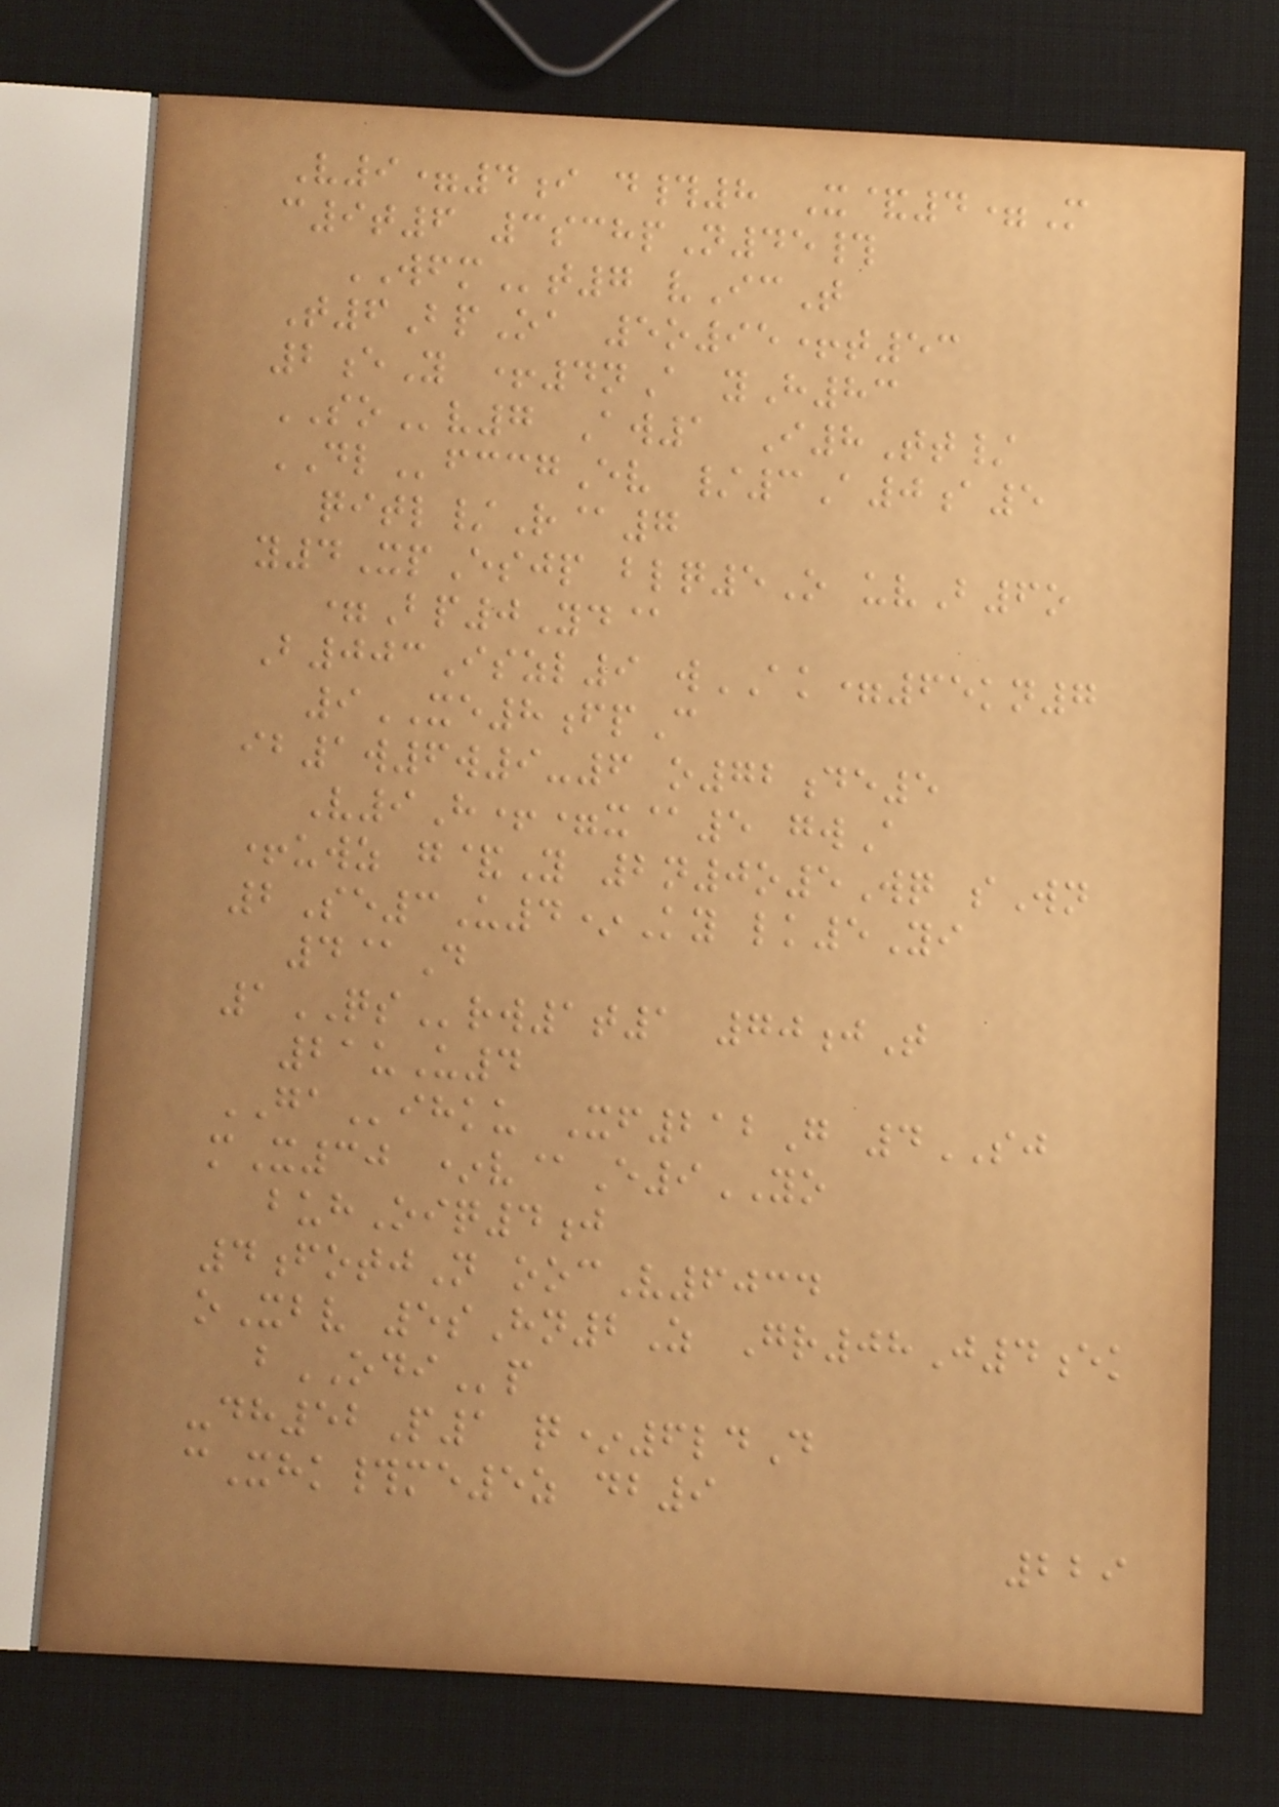V9=4i d#8 X&4=M
c9t6 3schpN45#
WFMt7 vIcT
T6BpOa 5o95+t53
2eY +4nA yH83
SOv7 Aw1 I8Tt/
DLfccgEv /3A0a5
qitl/R@7
y4XpEsjp blq5O uvB6o
=Bp0Yd@
B003Iszl9 wAK=65kn7
9XE8fpC
ib1w6w9-6 o72de5
V9H+=x@5 gwA
+uwz g&Y 2n0o5Wq sWn
2Se3U4*Ky lk5Yi
4@D
1QSrw1t1 70jT
21uU4
GAihku Xf212G 4SJ
mX30 *v@E9YO
buhOiq4j
4fotjN oocV6034
oXbv 5sHn2Z Gr08J4ek
bODIp
-dh52P1 q*6ldD
cXhk#me5z db9
229
